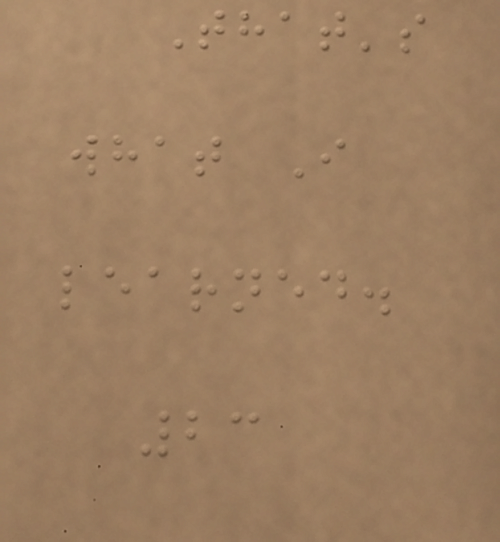That's
what I
learned.
23
